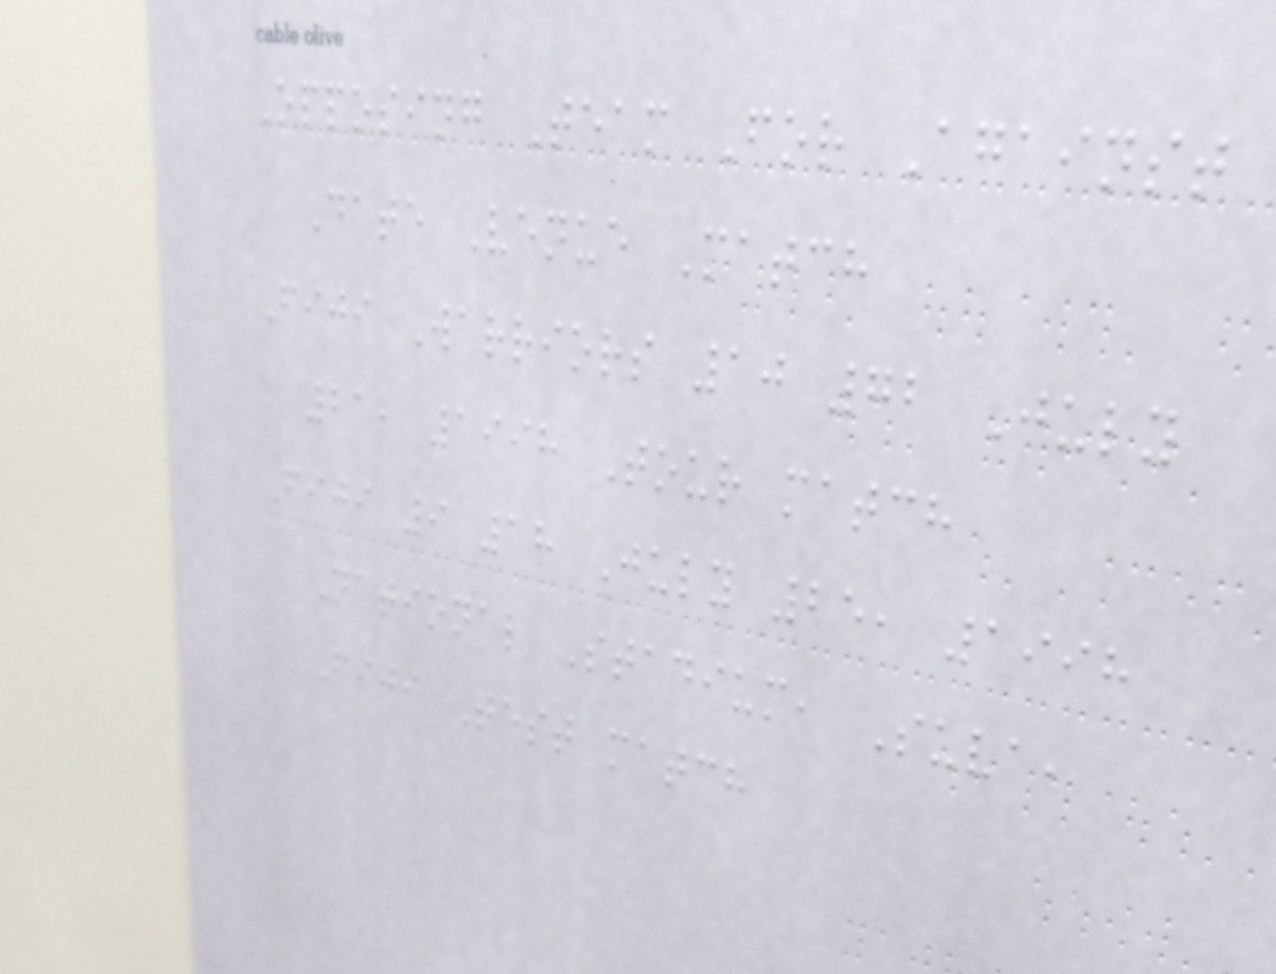Opposing Team For Against
Date Venue Match
Fiji Warriors 10 72 July
21, 1998 Tour match
Fiji 9 18 July 25, 1998
National Stadium, Suva,
Fiji Test match
